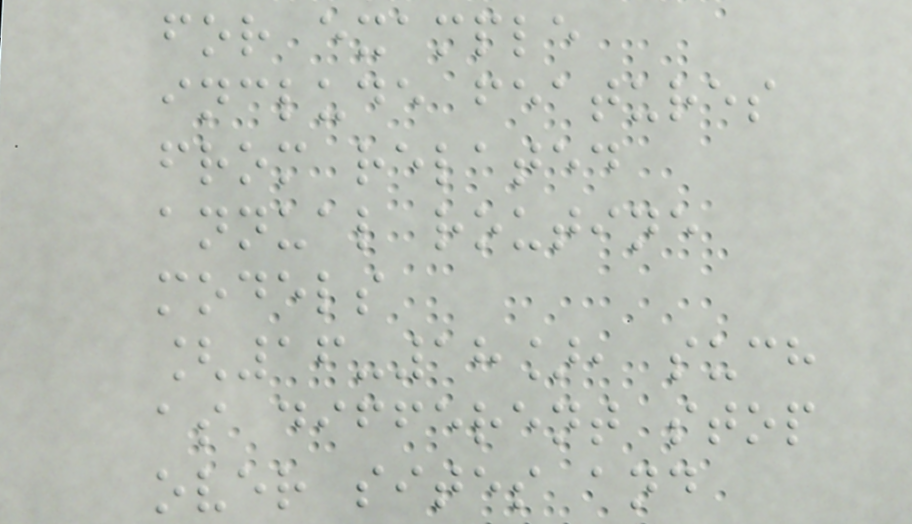for example
include features
from related
annual routine
models
[16-18], such
as different stop
over sites and
